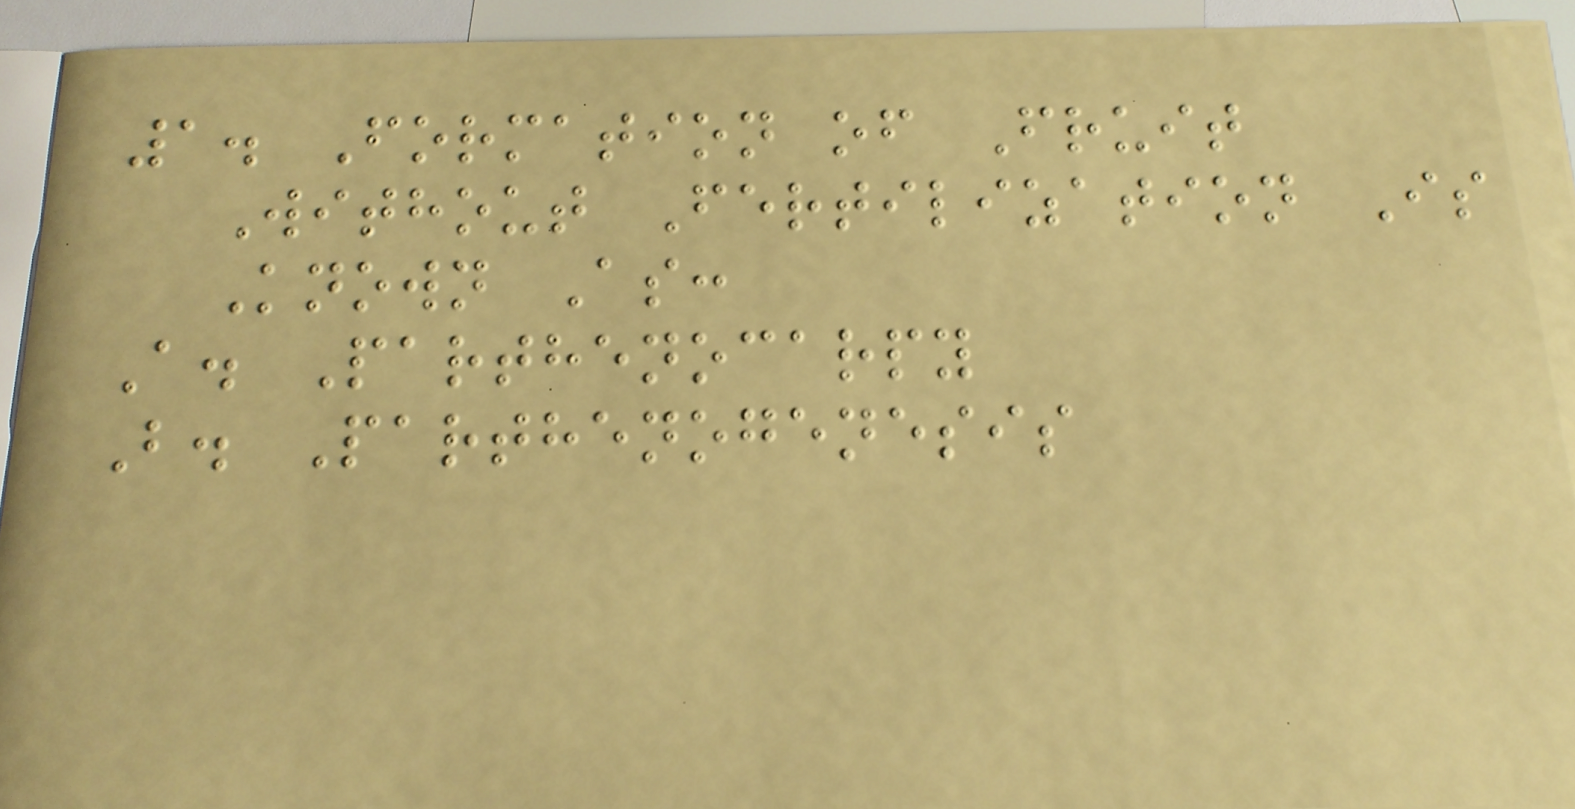1. Formation of Fruit
Without Fertilization Is
Known As:
A. Parthenocarpy
B. Parthenogenesis
